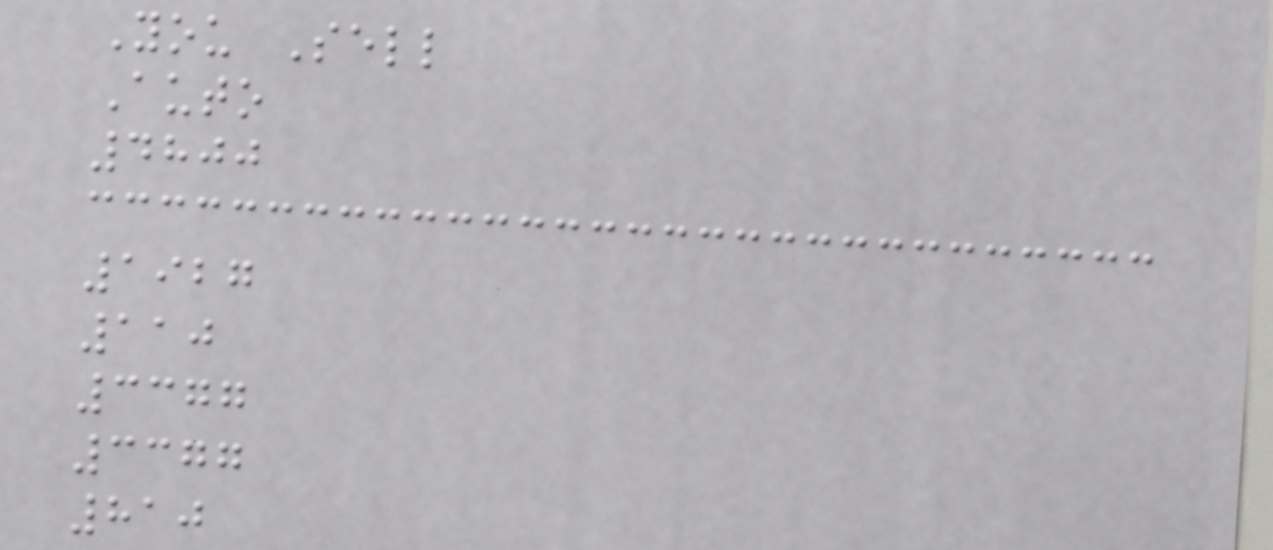You Sell
Auto
4800
1927
110
3377
3377
810
